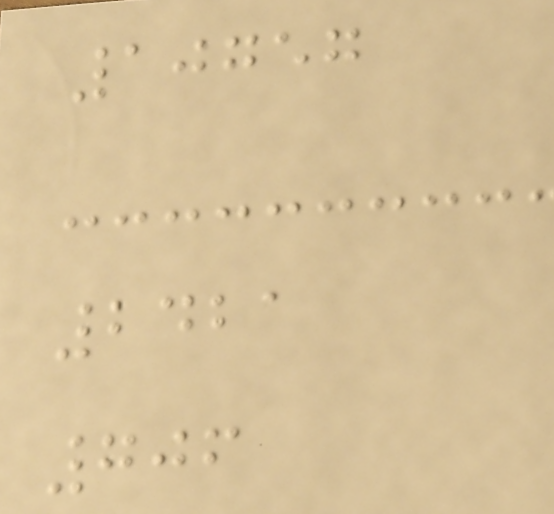10757
2421
706
